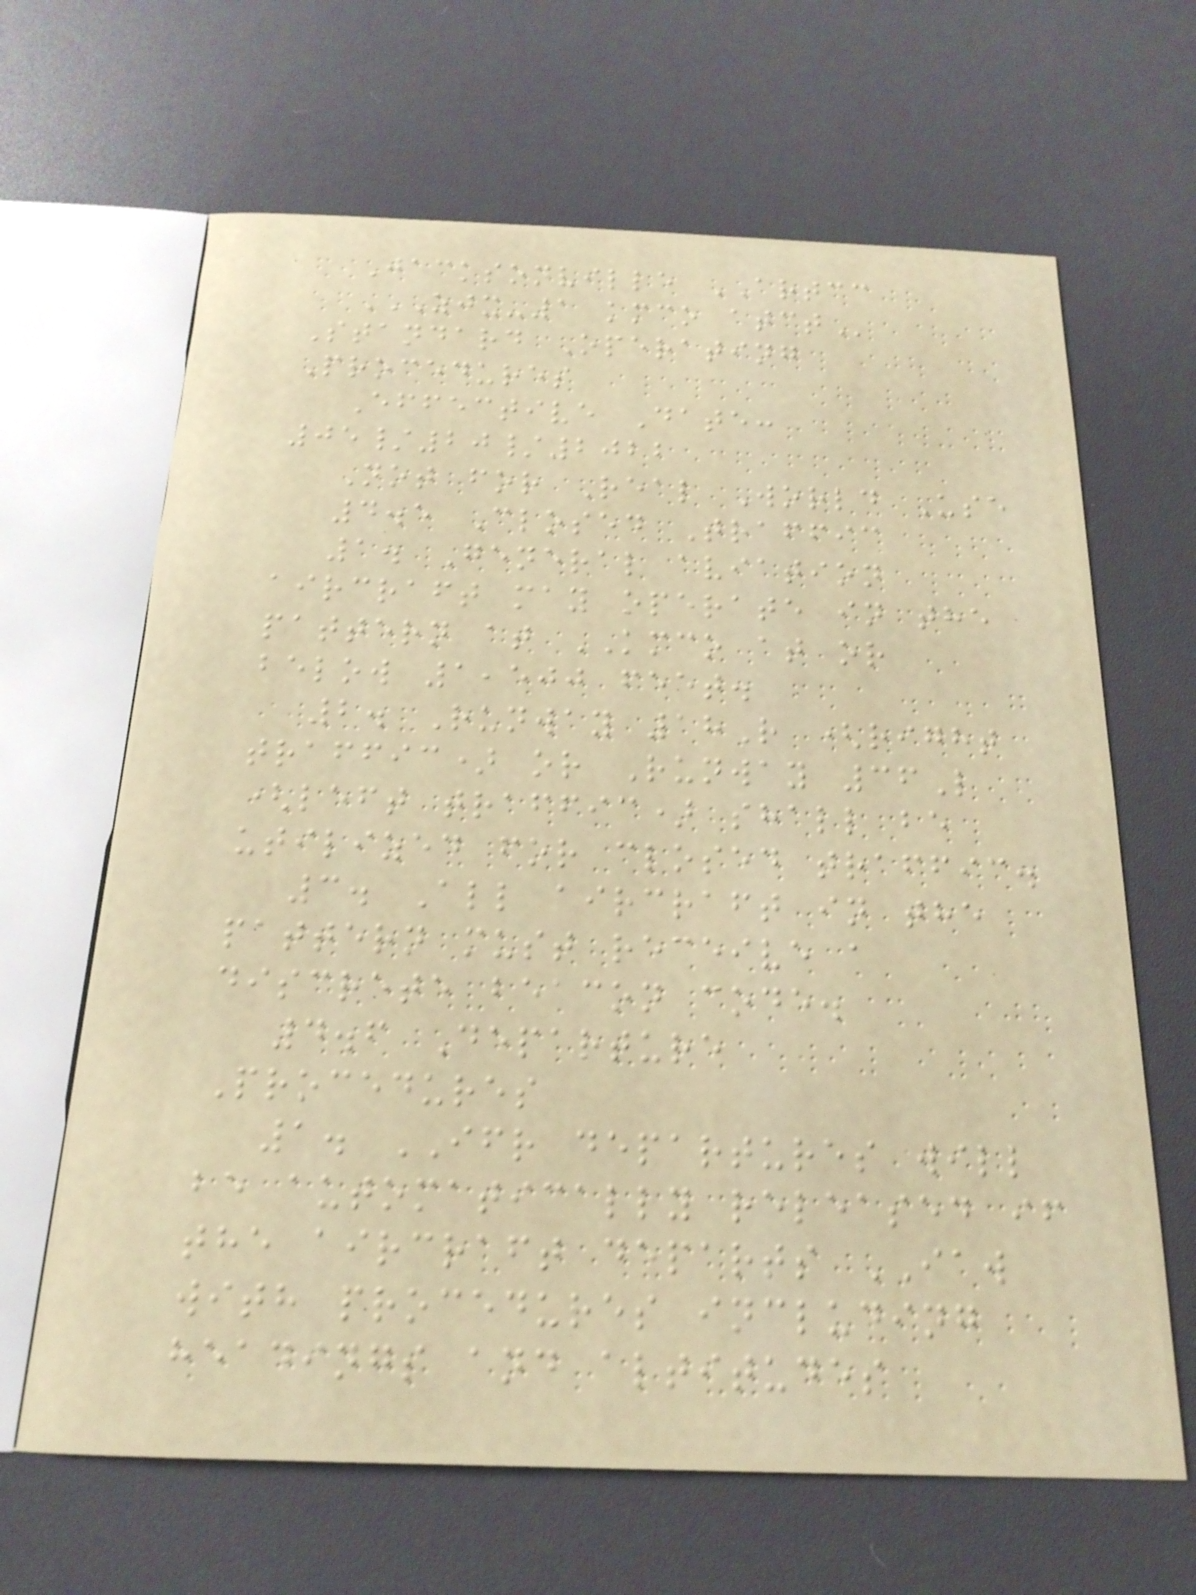Jacksonville ARTCC
ZJX-1 KMCO ATCT
Standard Operating
Procedures
Effective Date:
05/20/2022
Not for Real World Use
4.5 Closed Traffic
1. General aviation
aircraft may operate in the
pattern at KMCO at or
below 1,500 feet.
2. Runway 18R (right
traffic) or Runway 36L
(left traffic) shall be
utilized for closed traffic.
3. All aircraft in the
pattern must receive a
discrete beacon code.
4.6 Departure
Procedures
1. IFR departures will
be automatically released if
the aircraft departs IAW
with procedures including
headings and altitudes
